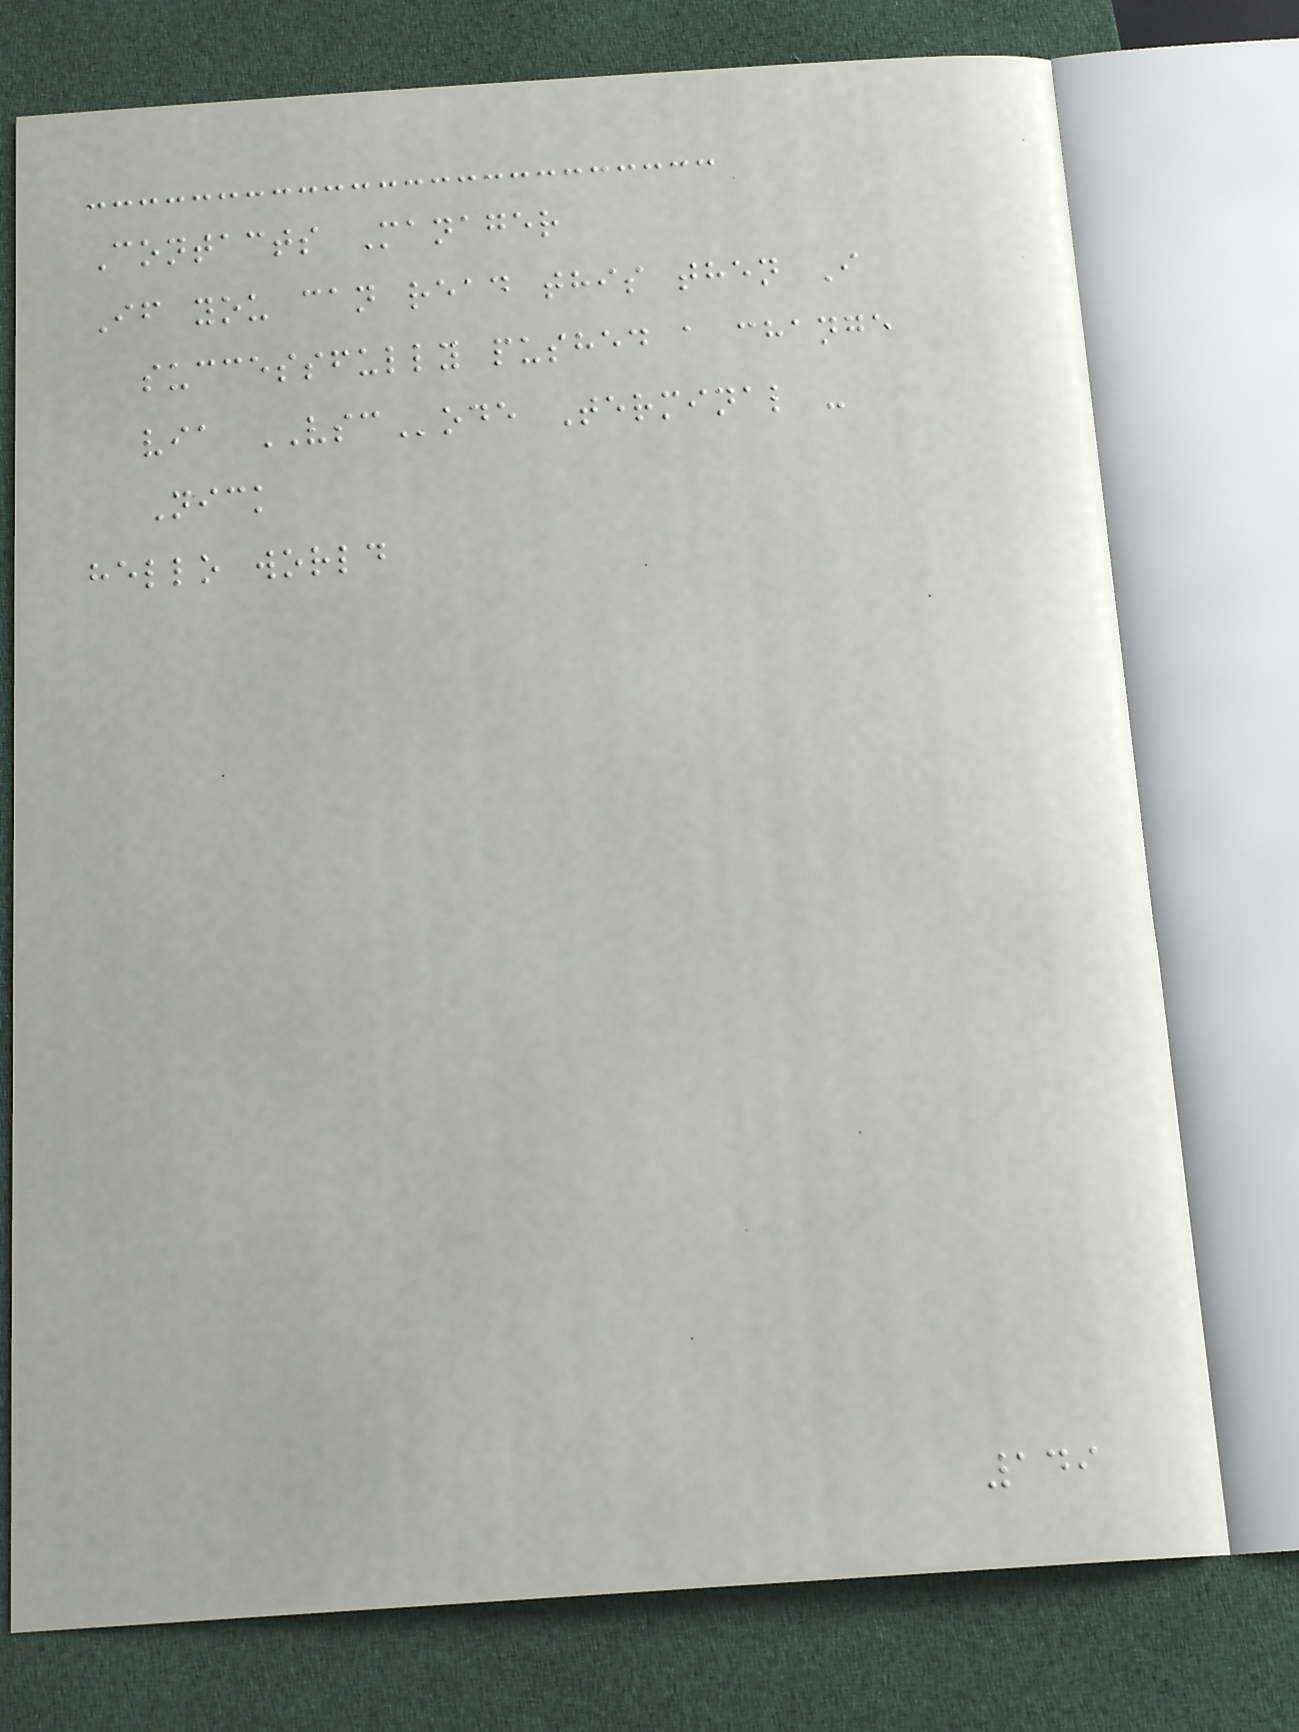Contacts Manager
If you can read this then I
successfully pushed a change
via VSCode Terminal -
Nick
hello world
149
